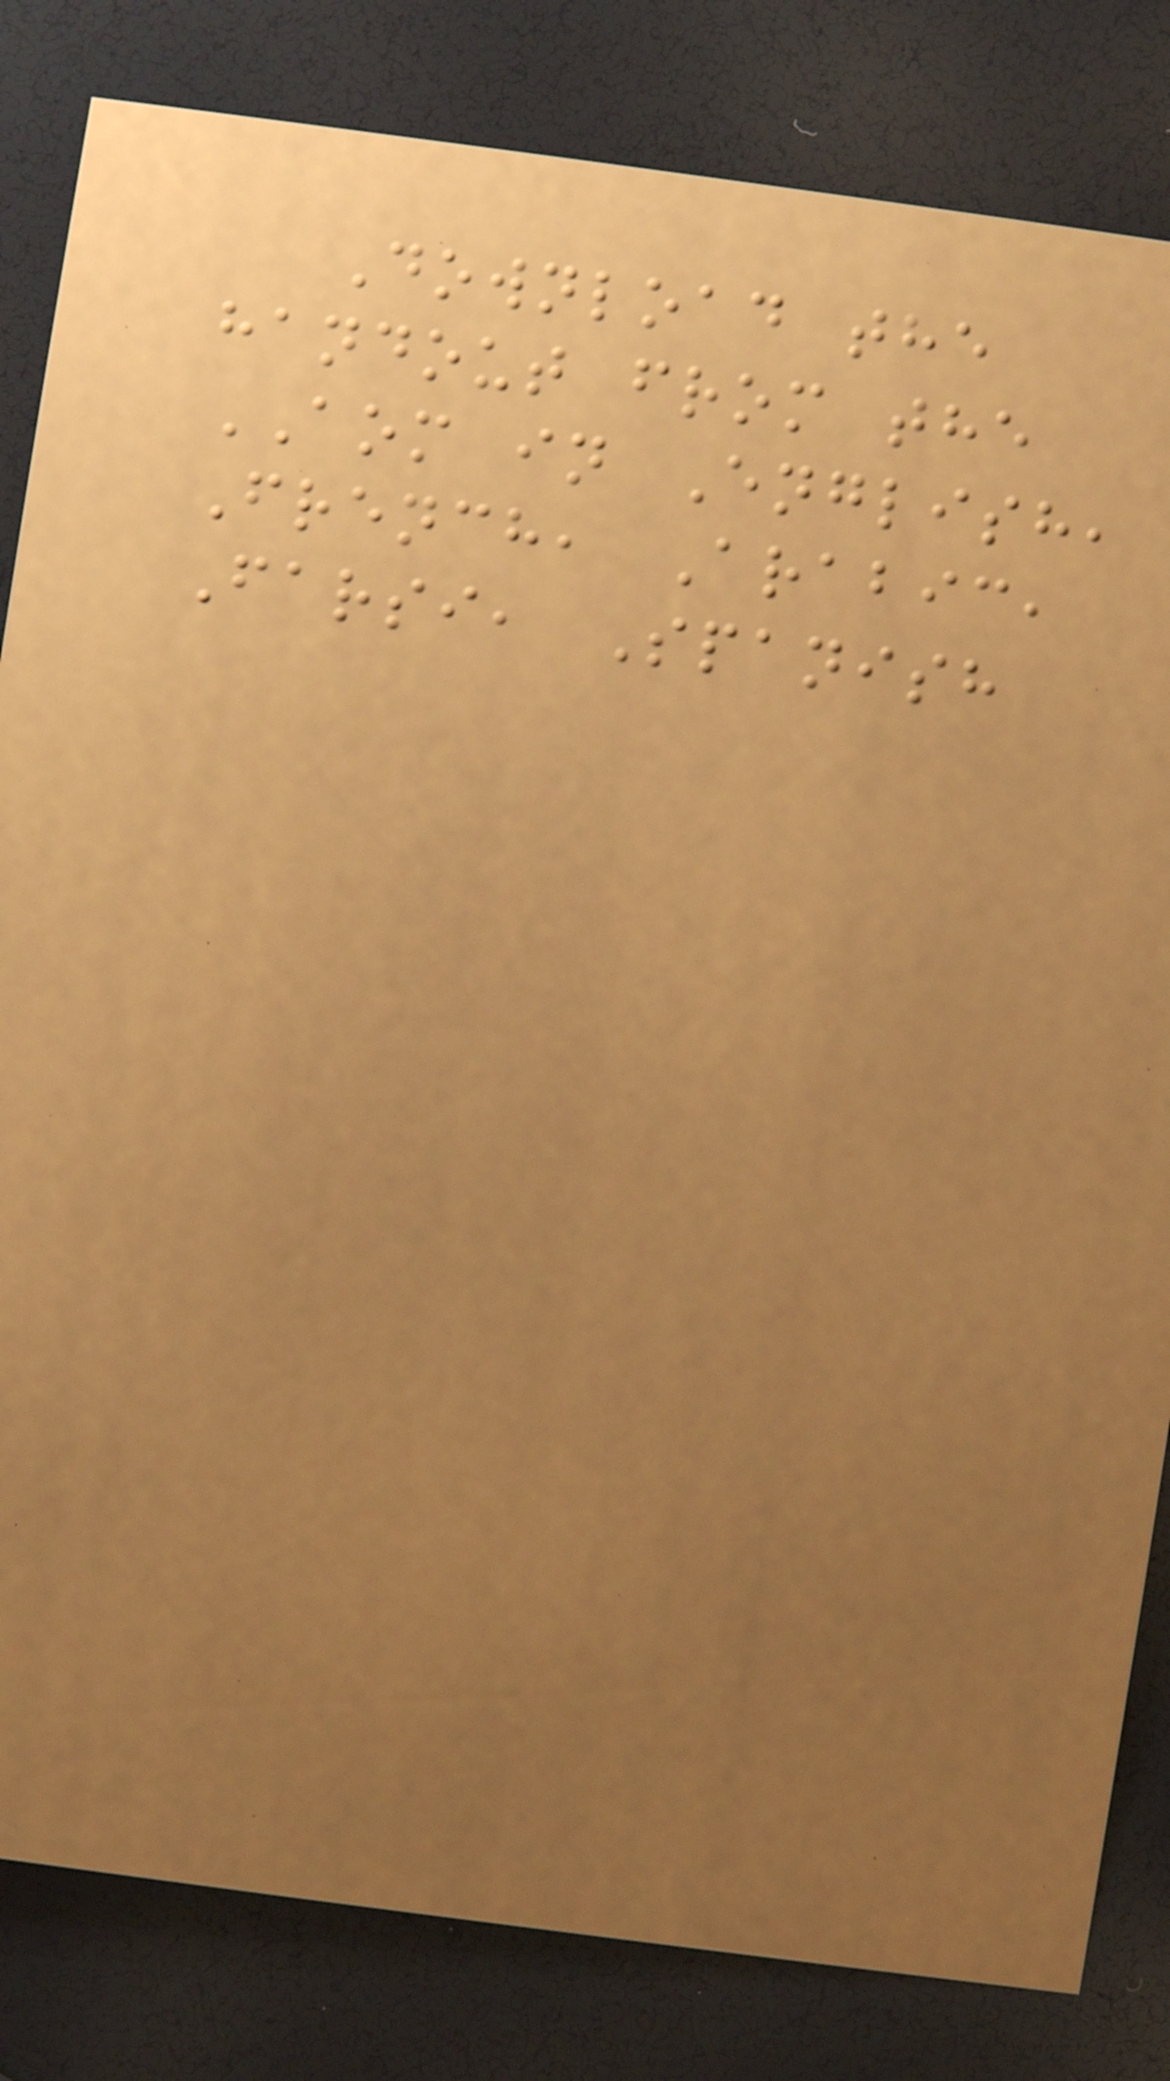Download the
handout from the
AOM in English,
French, Arabic,
Farsi, Spanish
